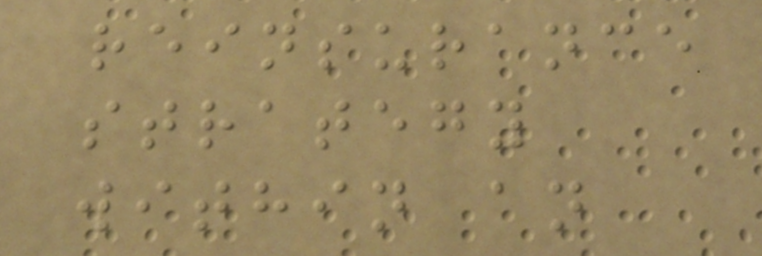reinsurance
strategy
within an
